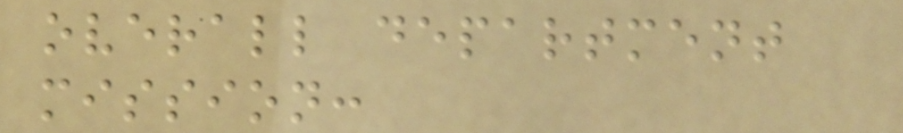overall department
mission:
